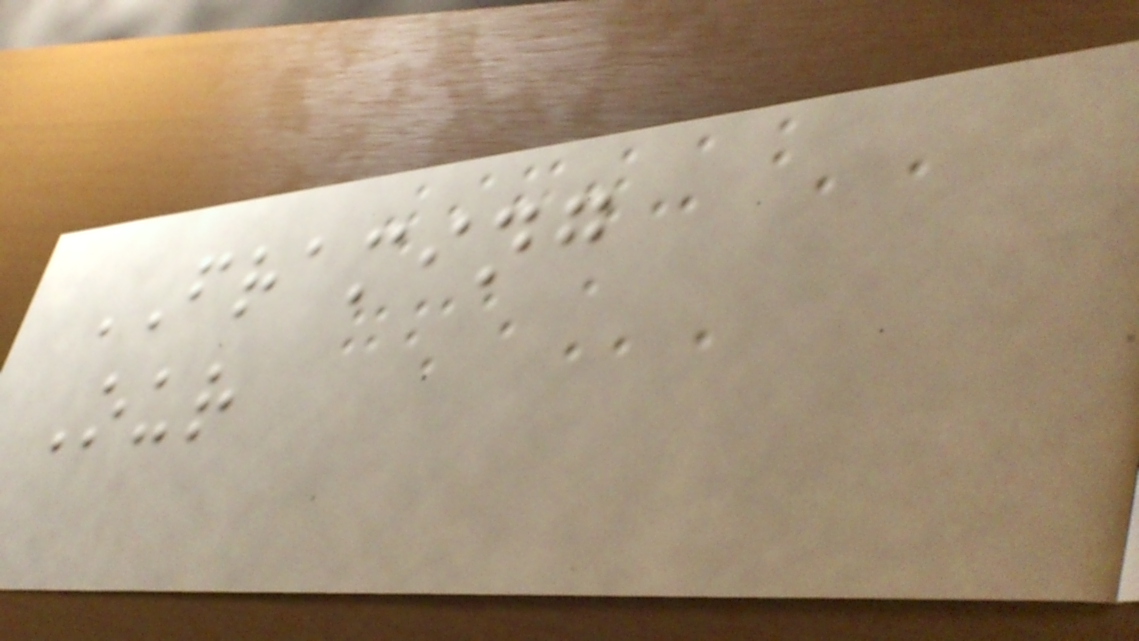FRAMING
Our
